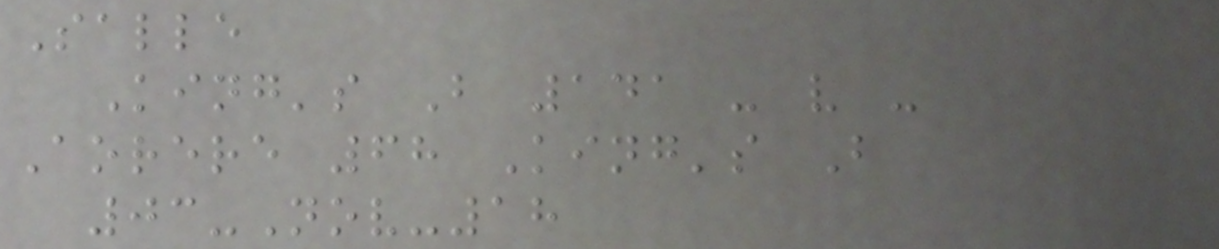Salle
King's B 141 - v -
Aorere 68 King's B
03-Nov-18
